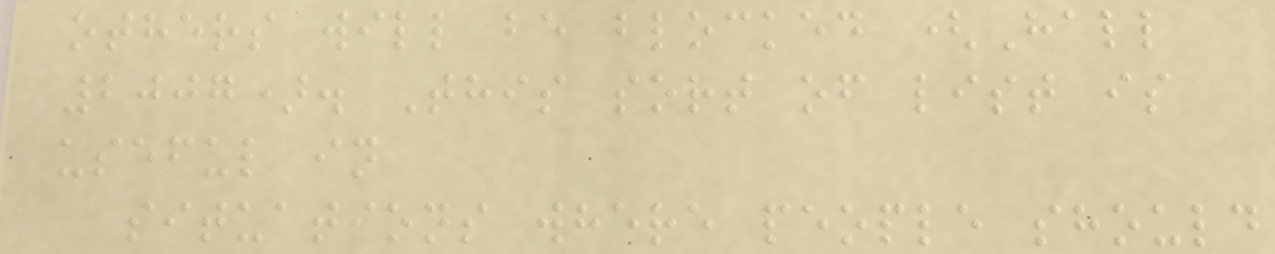others will be blocked (Hall
2007). This sort of list is
useful in
situations where people should
